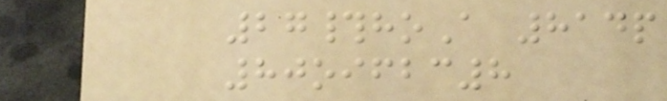27#hoA 814p
80oifbc8
